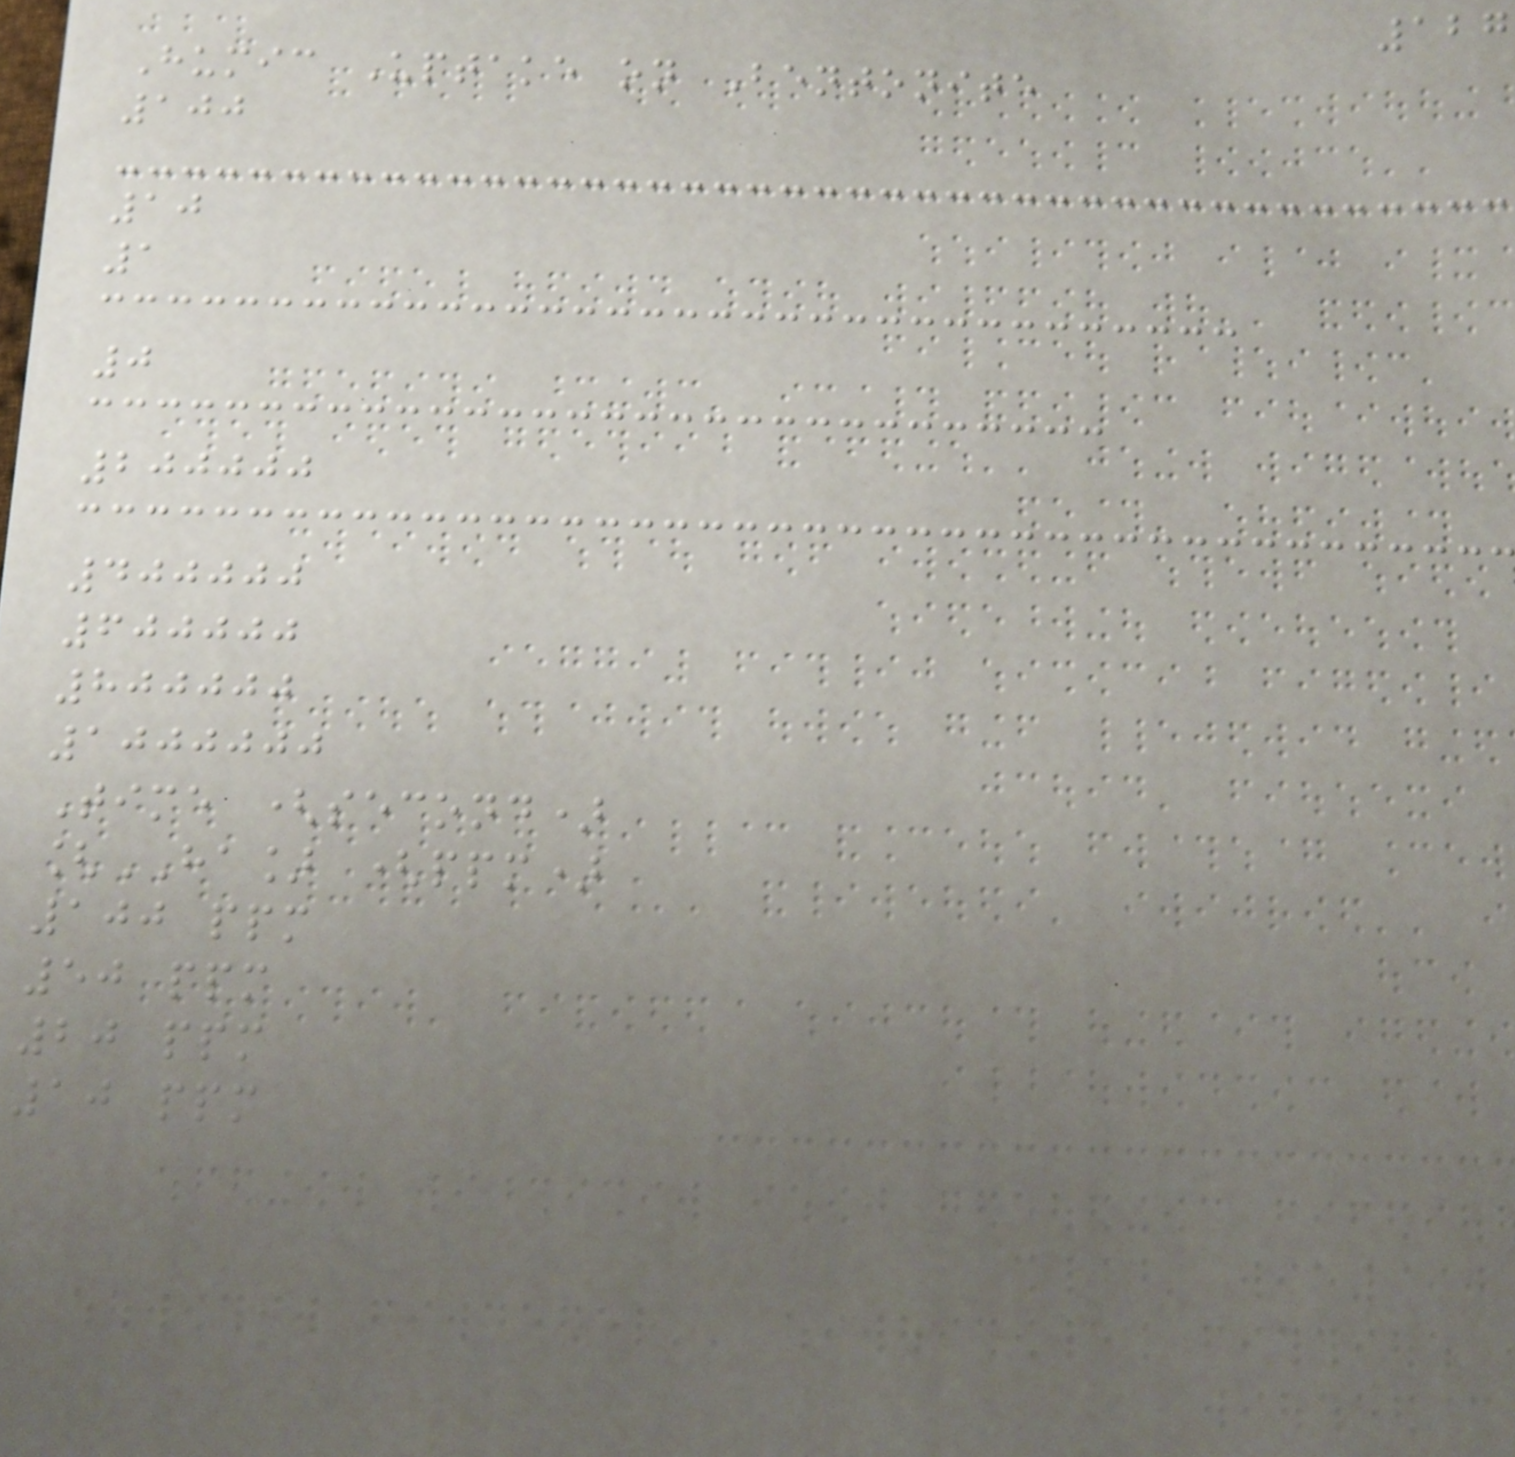127
Humic Uptake on Bentonite
100
10
1
0
200000
400000
600000
800000
1000000
Time (second)
[HA] (ppm)
100 ppm
50 ppm
20 ppm
10 ppm
